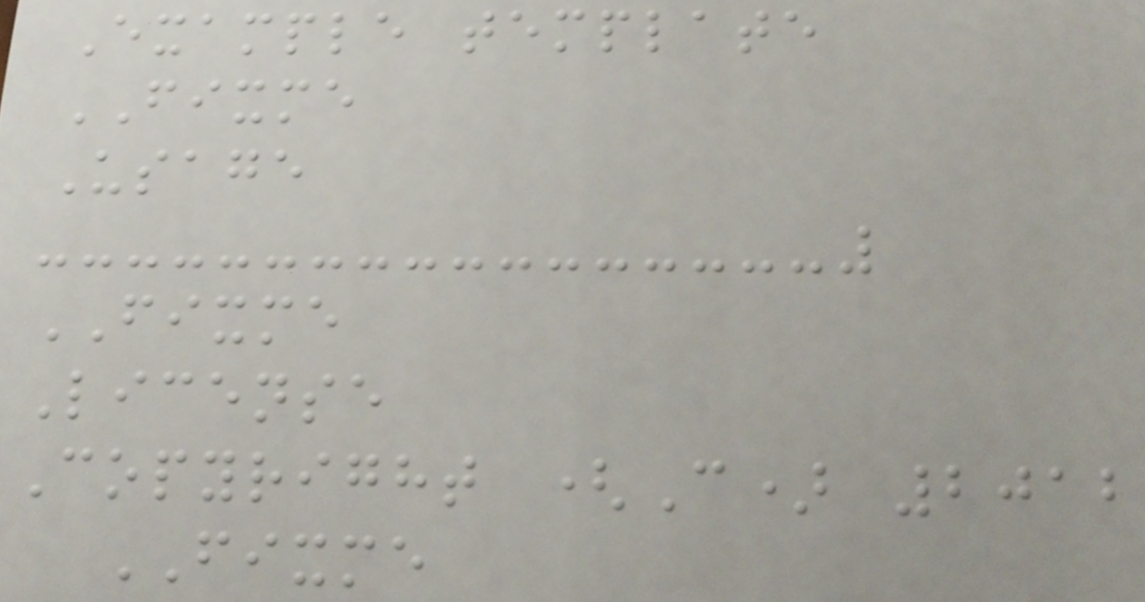Example template
FIXME
Usage
FIXME
License
Copyright (C) 2012
FIXME
